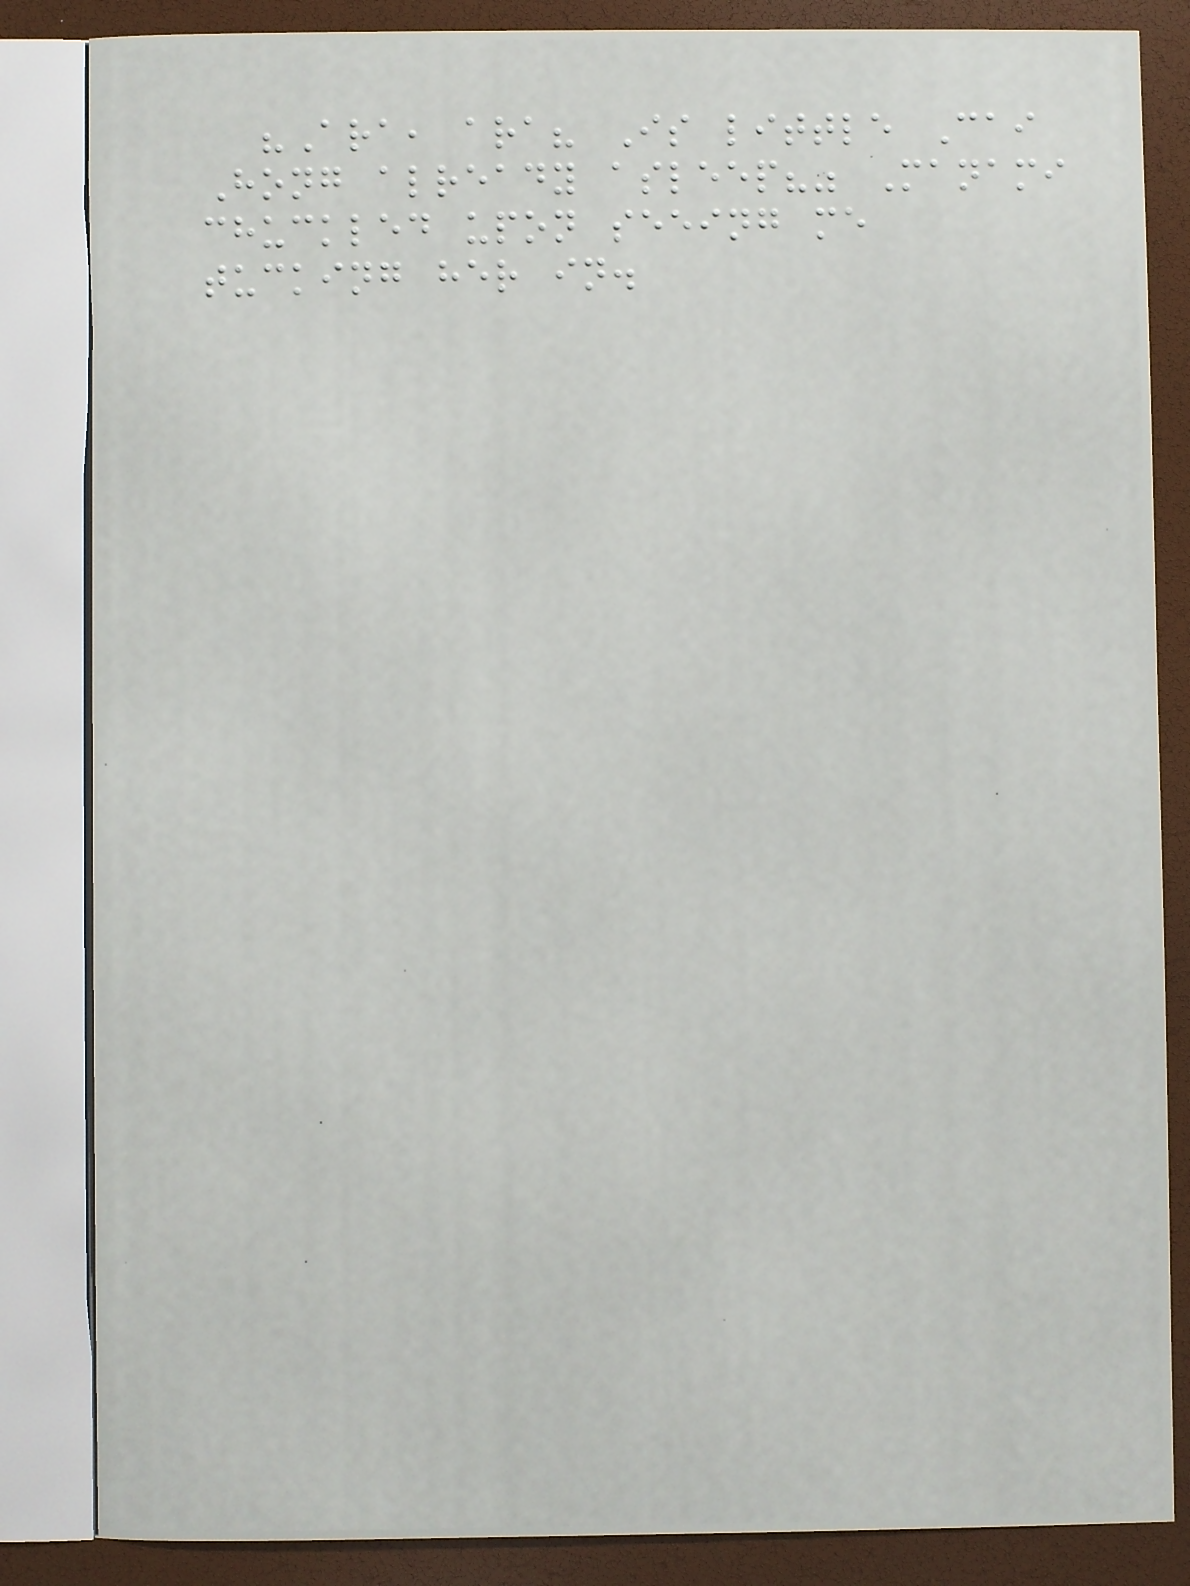"Ara, ara? Is little Cai
Hong already asleep?" Manami
chuckled upon seeing me
tucking her in.
